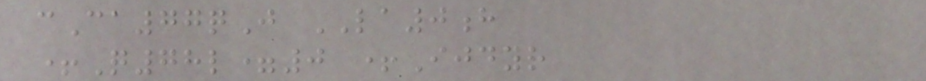cCa77qJ LA0h
+Q78l=0 +Ijdyr
